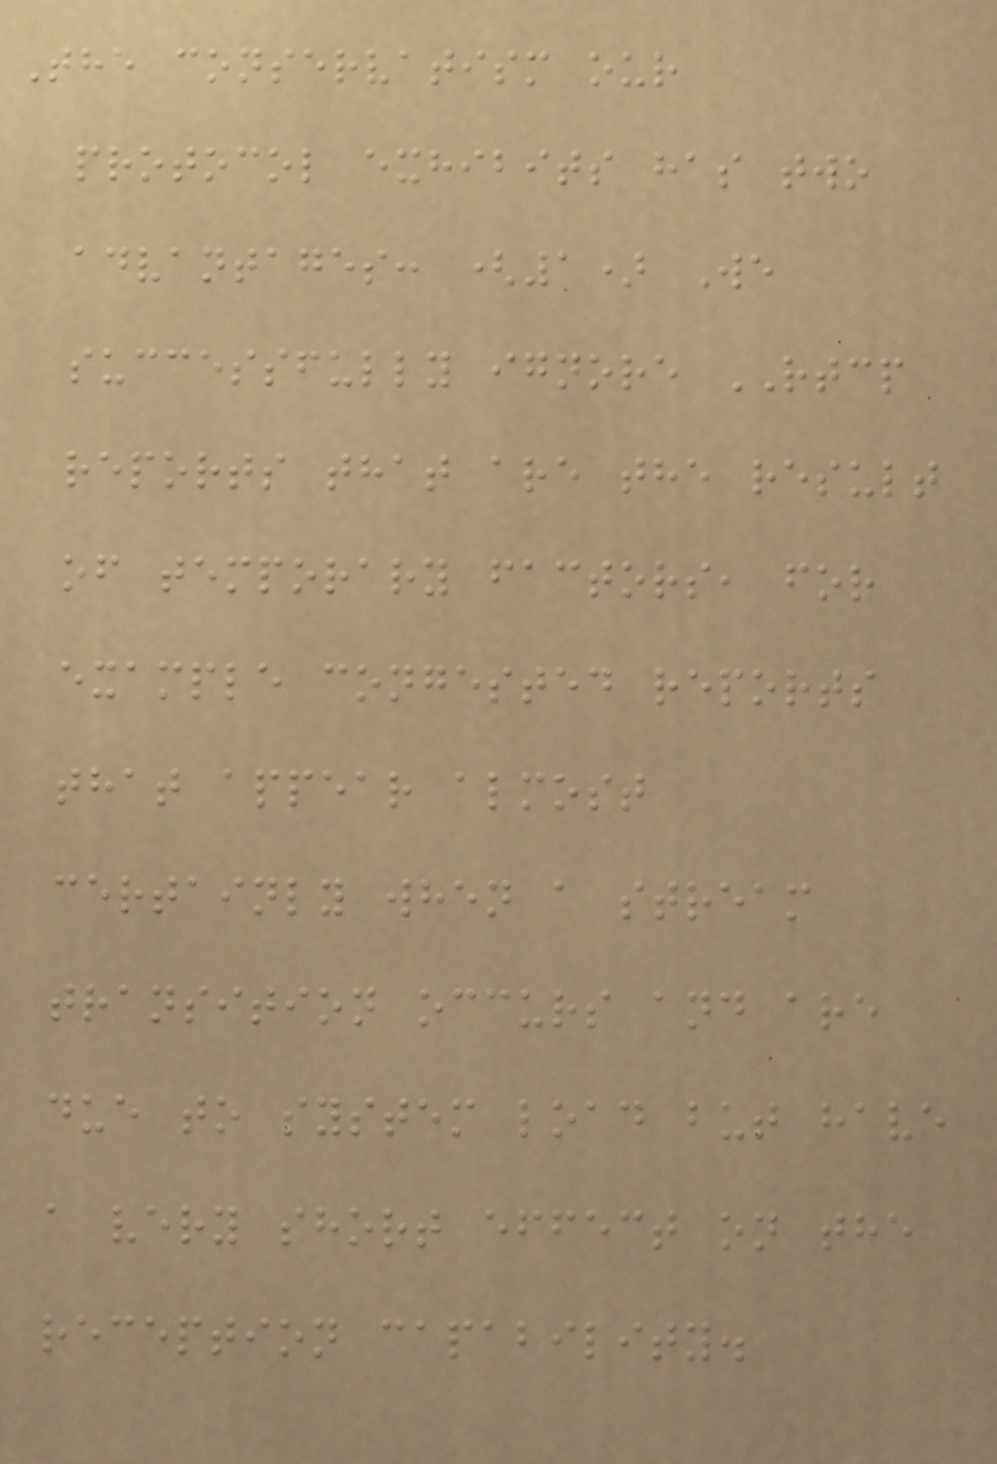The conservatism our
protocol exhibits has two
advantages: (1) We
successfully ignore RTCP
reports that are the result
of temporary factors, for
example congested reports
that appear almost
certainly when a stream
transition occurs and are
due to system load but have
a very short effect on the
reception capability.
